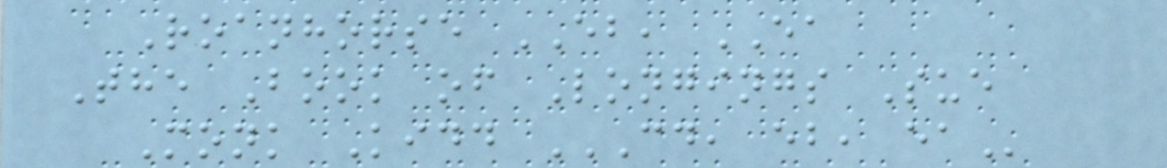Roanhorse EB, EA
The Book of Longings Sue
Monk Kidd CD, EB, EA
